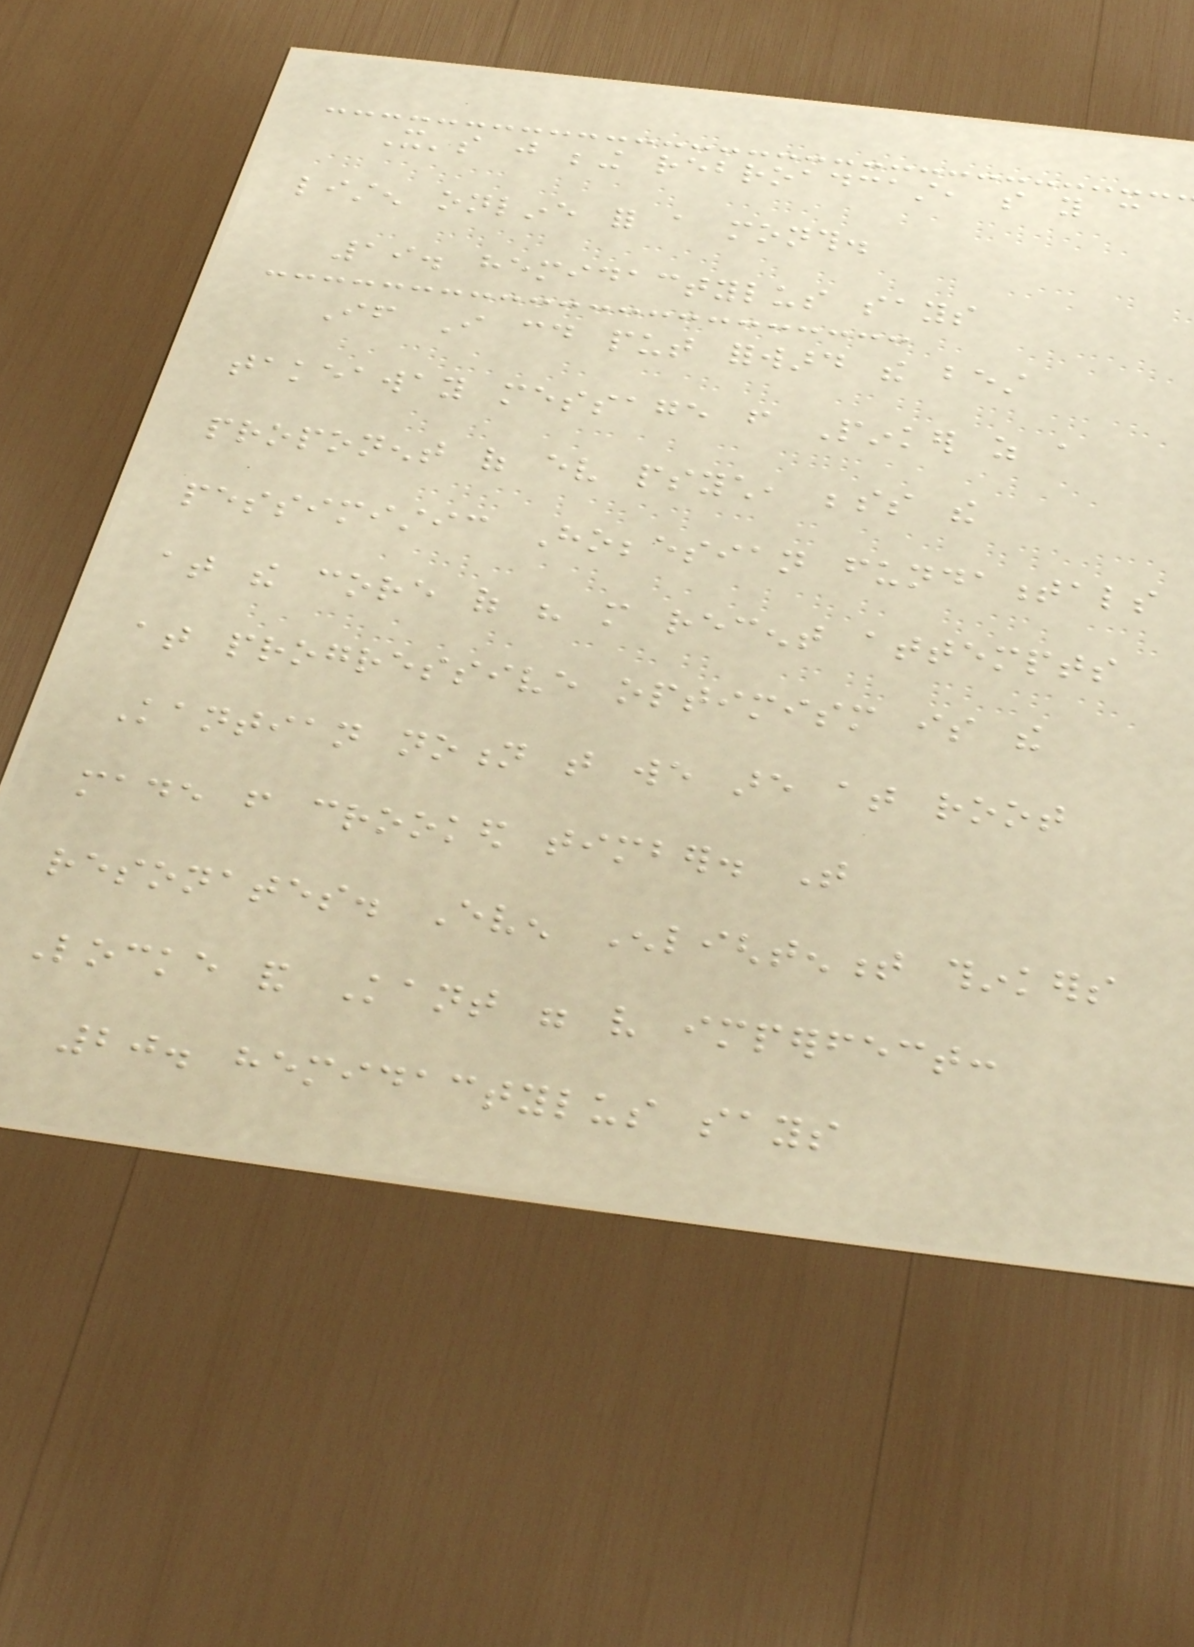It's just being rebroadcast, so you can
listen online for a month.
19. hemidactylus says
If I could put forward the best
takeaway message from Pinker as a
proponent of ev psych, besides the
pessimistic Hobbesian fundamentals
at the core of his more recent attempts
at progressive optimism is the
Kantian notion that we are at root
made from crooked timber. That
resonates. Even Enlightenment thinkers
Locke and Kant were very imperfect:
20. hemidactylus says
